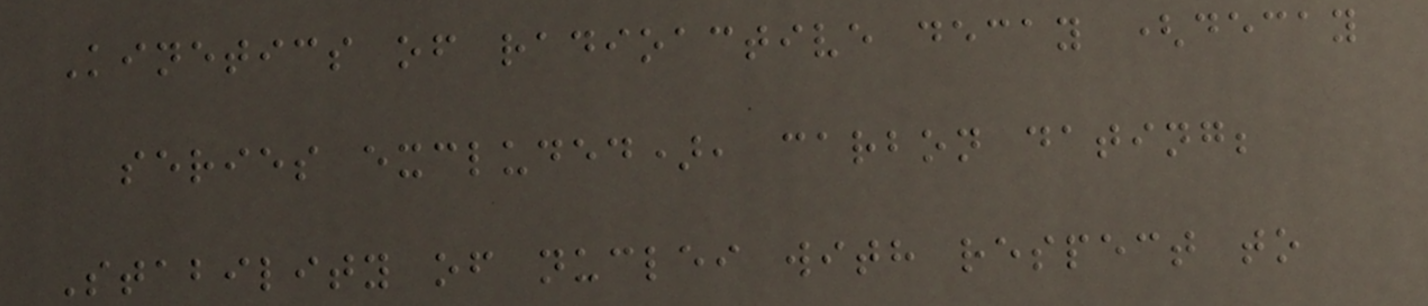Kinetics of radioactive decay (decay
series excluded), carbon dating;
Stability of nuclei with respect to
